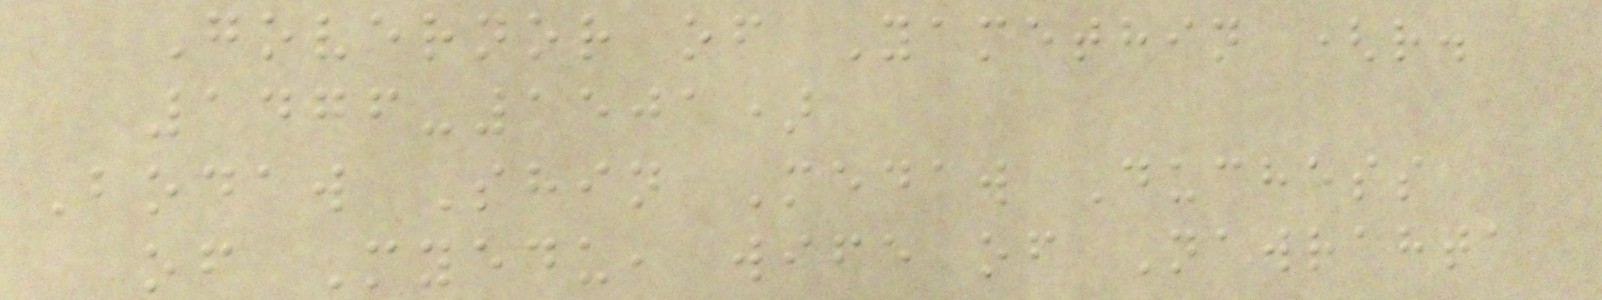Governor of Yamethin (r.
1476-1501)
Bodaw Shin Medaw Duchess
of Myedu, wife of Nawrahta
